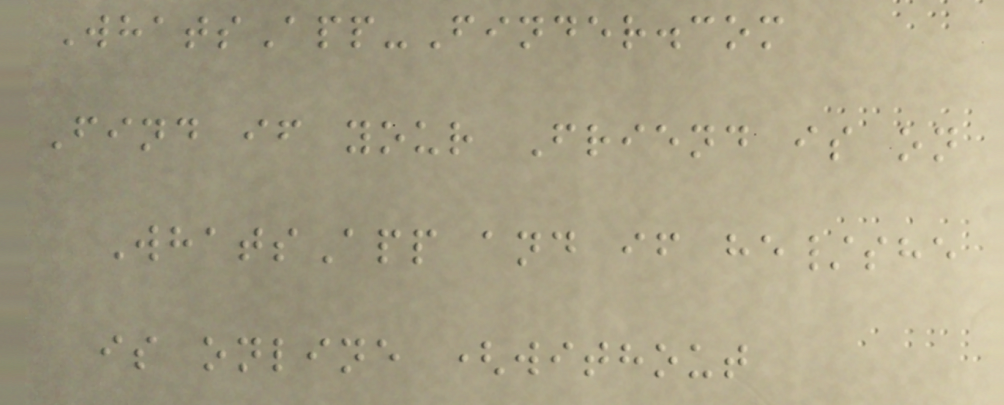WhatsApp-Finder.com
Find if your Friend is on
WhatsApp and if he/she
is online (without
